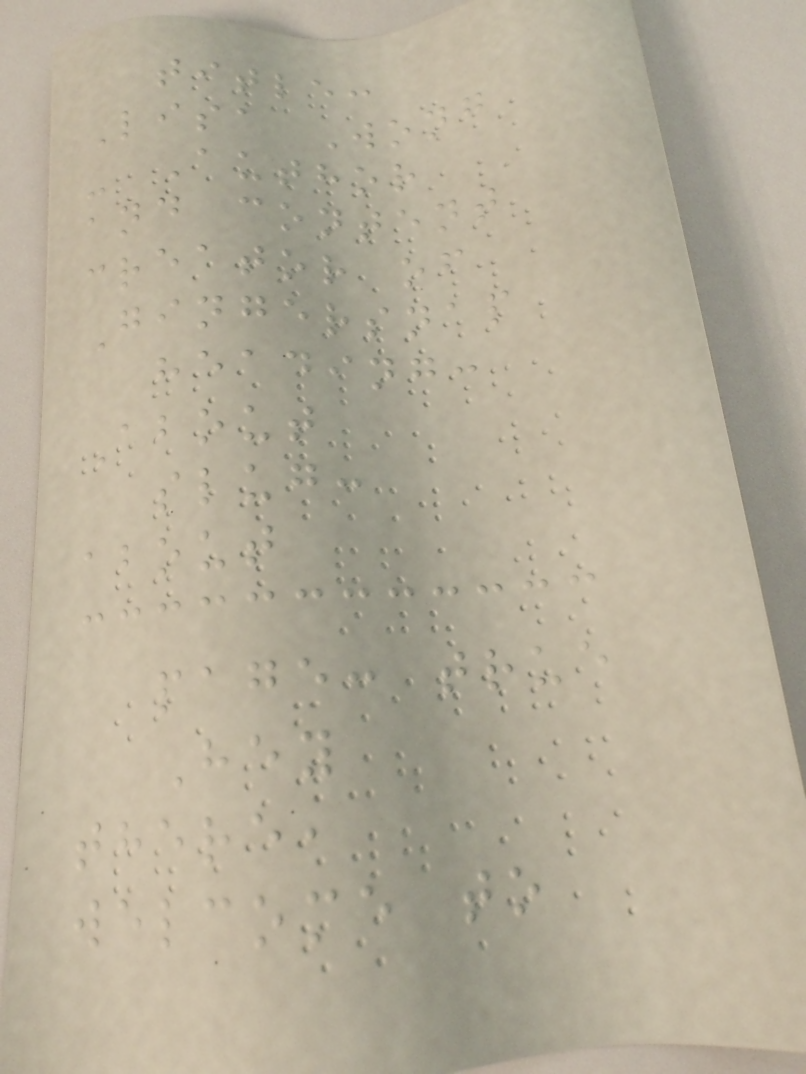title:
Lisa Wong
- Author
and content
creator of
Gingersnap
heading:
About
slug:
about
page: true
Hey
there,
welcome to
